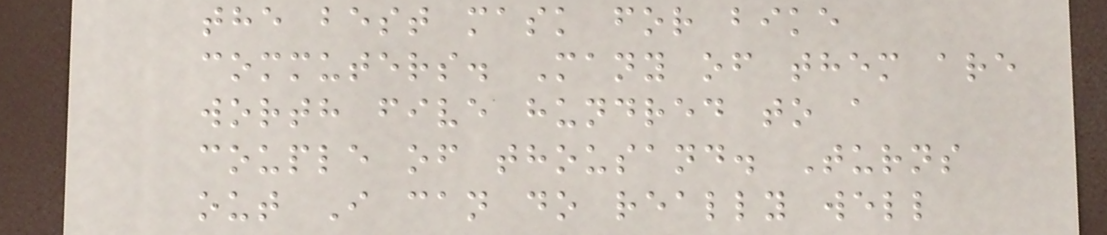the best mask for bike
commuters. Many of them are
worth five hundred to a
couple of thousand. Turns
out I can do really well
